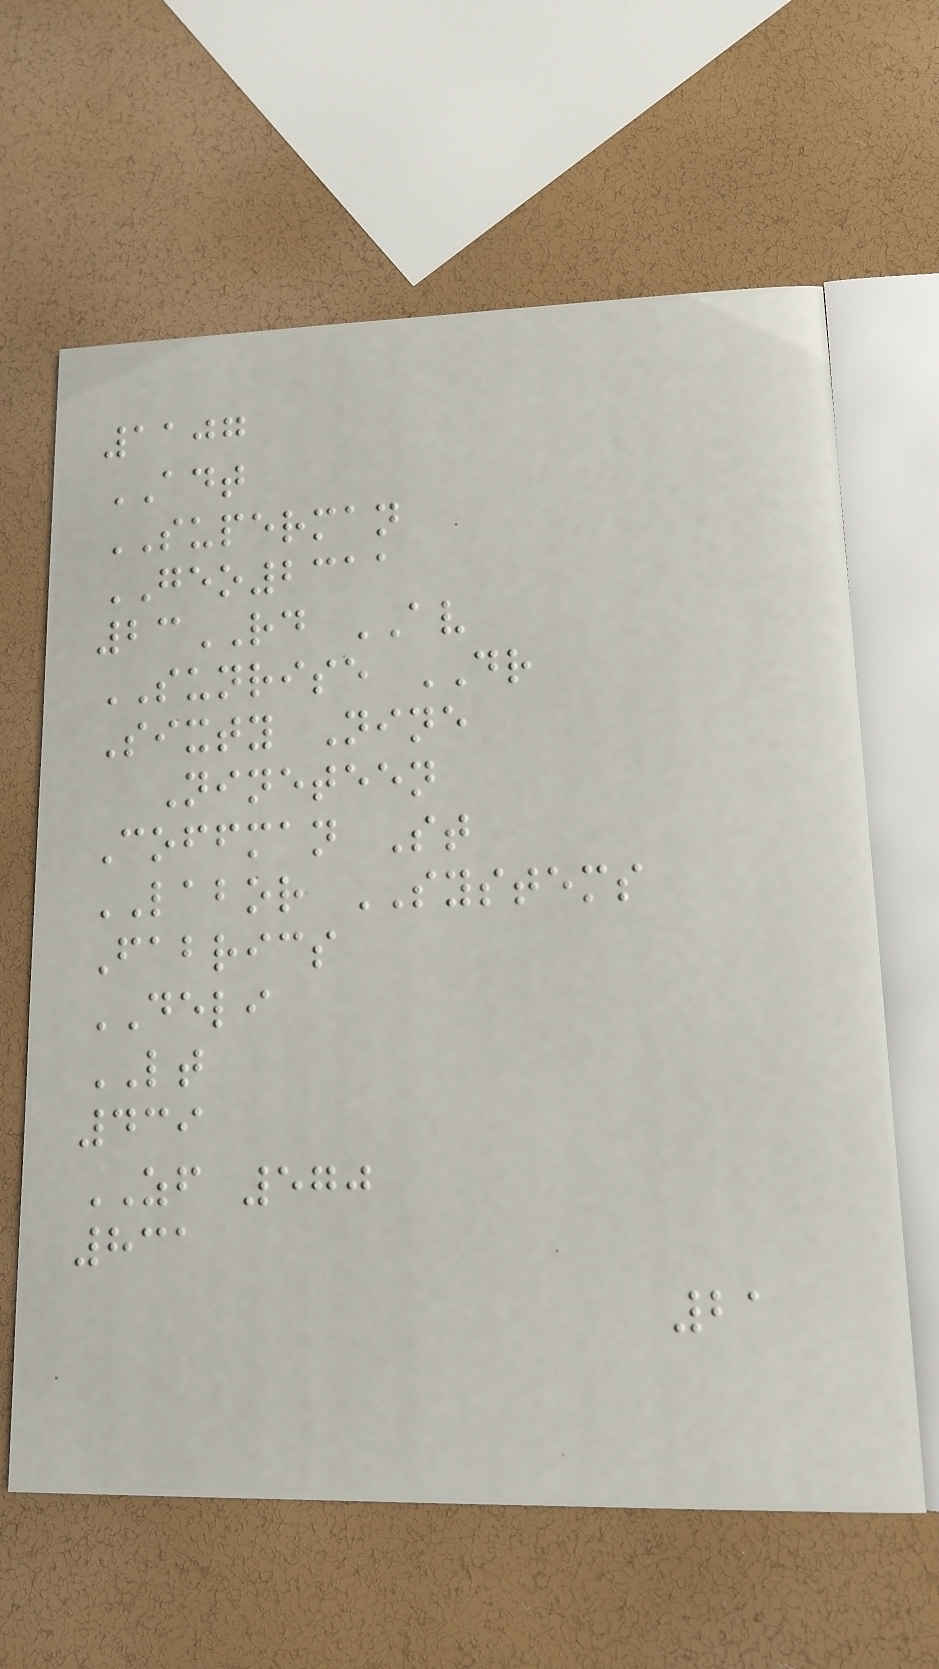1107
ADT
SUPERMAN
GEO2311
23RD AV
SUNRISE DR
Sixty Nine
Nineteen
Coffman St
LABOR SYSTEMS
Fabrics
DELI
LT
439
ZF 570
831
21
